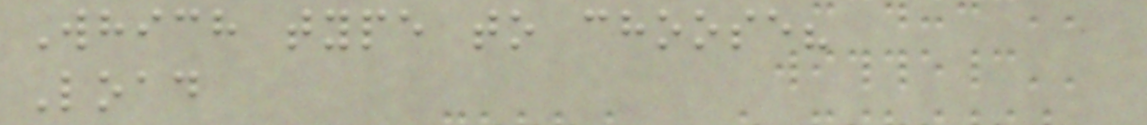Which type to choose?
Load
